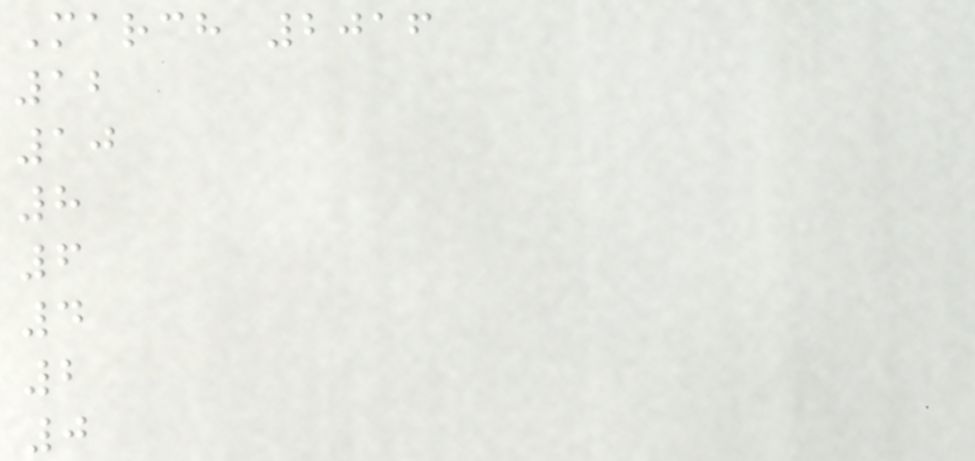March 2016
12
10
8
6
4
2
0
